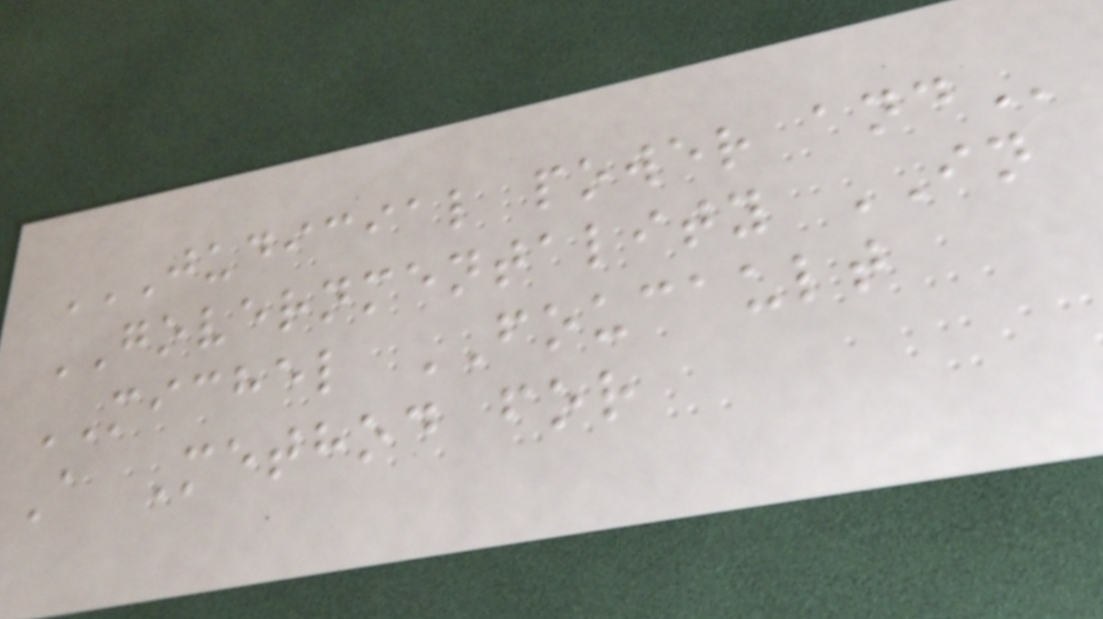JUDICIAL POWER AND
GOVERNMENTALITY IN
MICHEL FOUCAULT
A Method for
